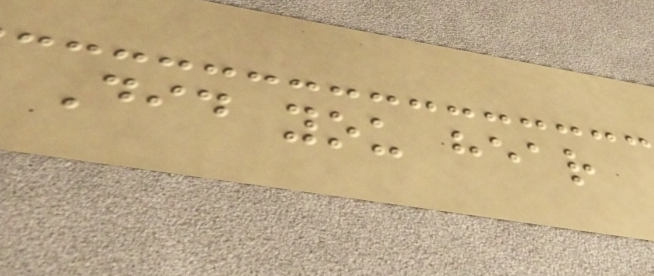Did you hear
